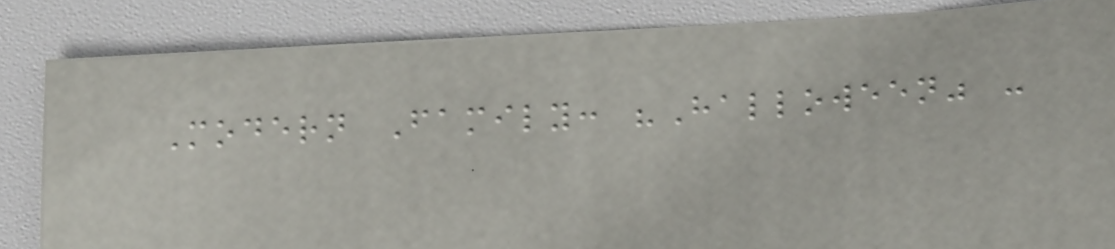Modern Family: "Halloween" -
